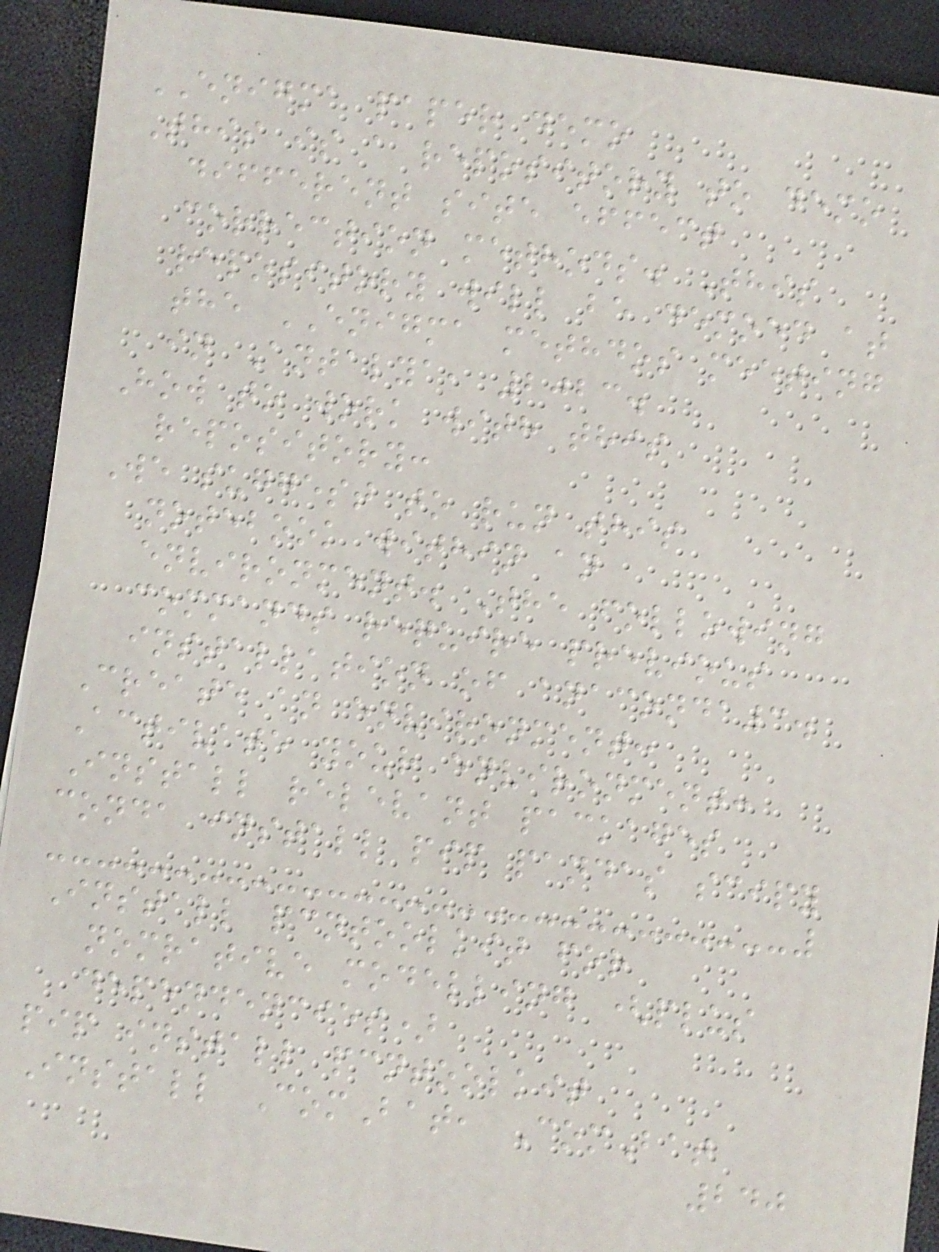ENIGMA paper demo
This is a repository to demo
different site effect
correction methods. This
repository will be demoed at
the ENIGMA methdos meeting
in Antalya, 2023.
How to work with this
repository:
We suggest to run this
notebook within an
environment. The following
commands require previous
installation of anaconda3.
Create an environment:
Activate your environment:
Install relevant packages
conda install pip pandas scipy
Install pcntoolkit for
nomrative modelling (plus
dependencies)
pip install pcntoolkit
Install ComBat, ComBat
240
